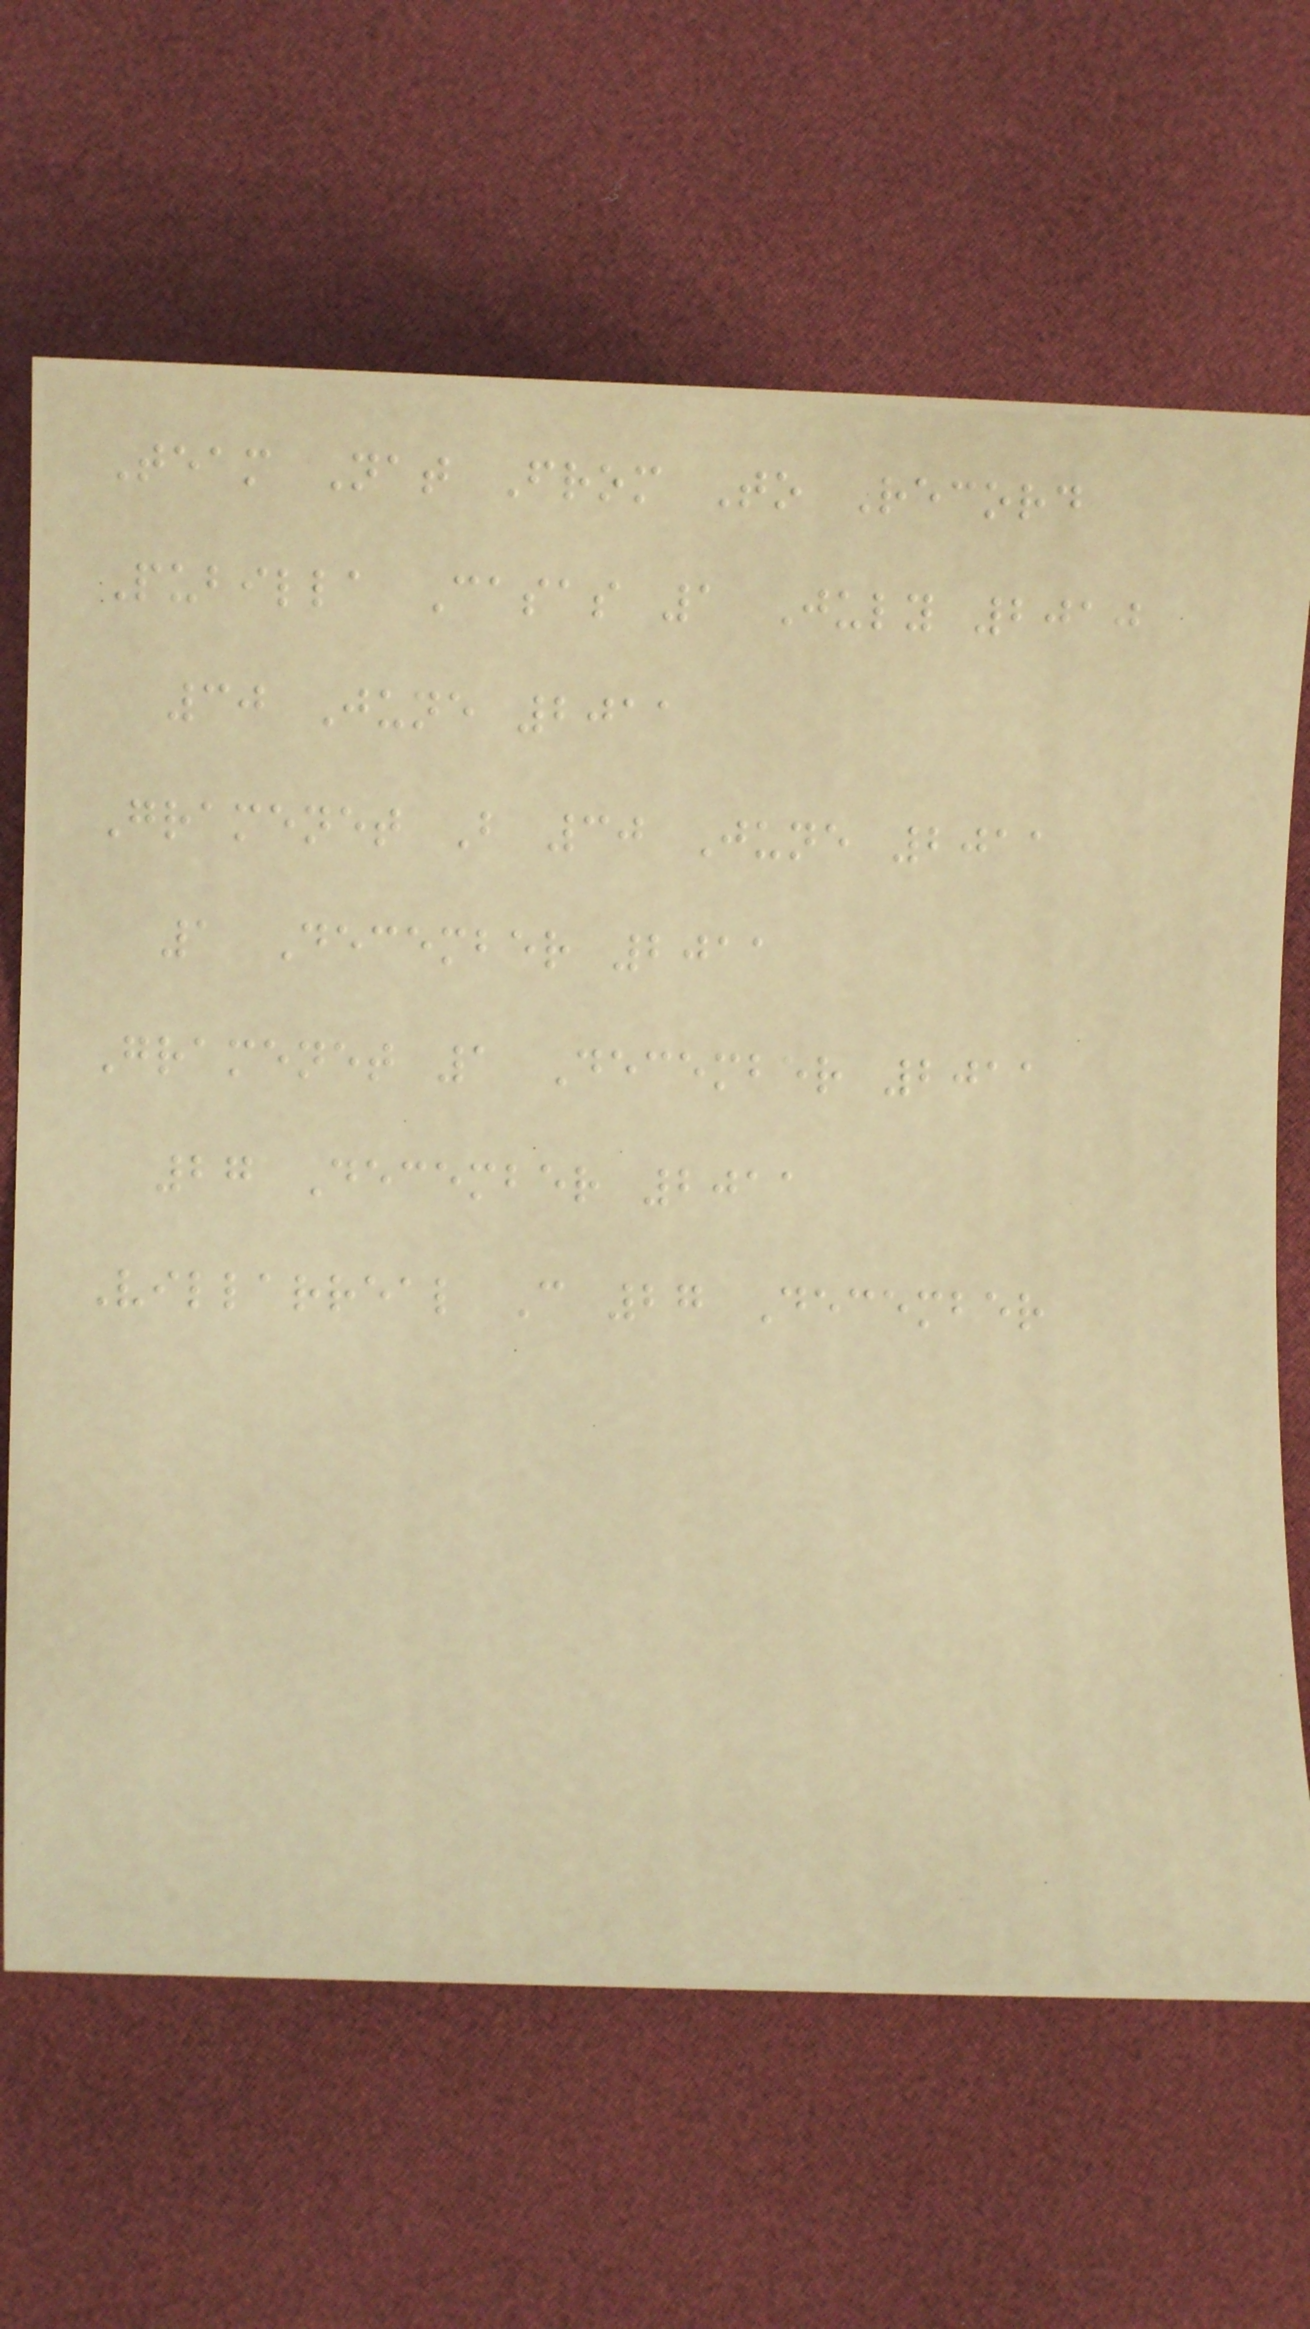Team Nat From To Record
Pubilla Casas 1 July 2010
30 June 2011
Gramenet B 30 June 2011
1 December 2011
Gramenet 1 December 2011
27 December 2011
Villarreal C 27 December
